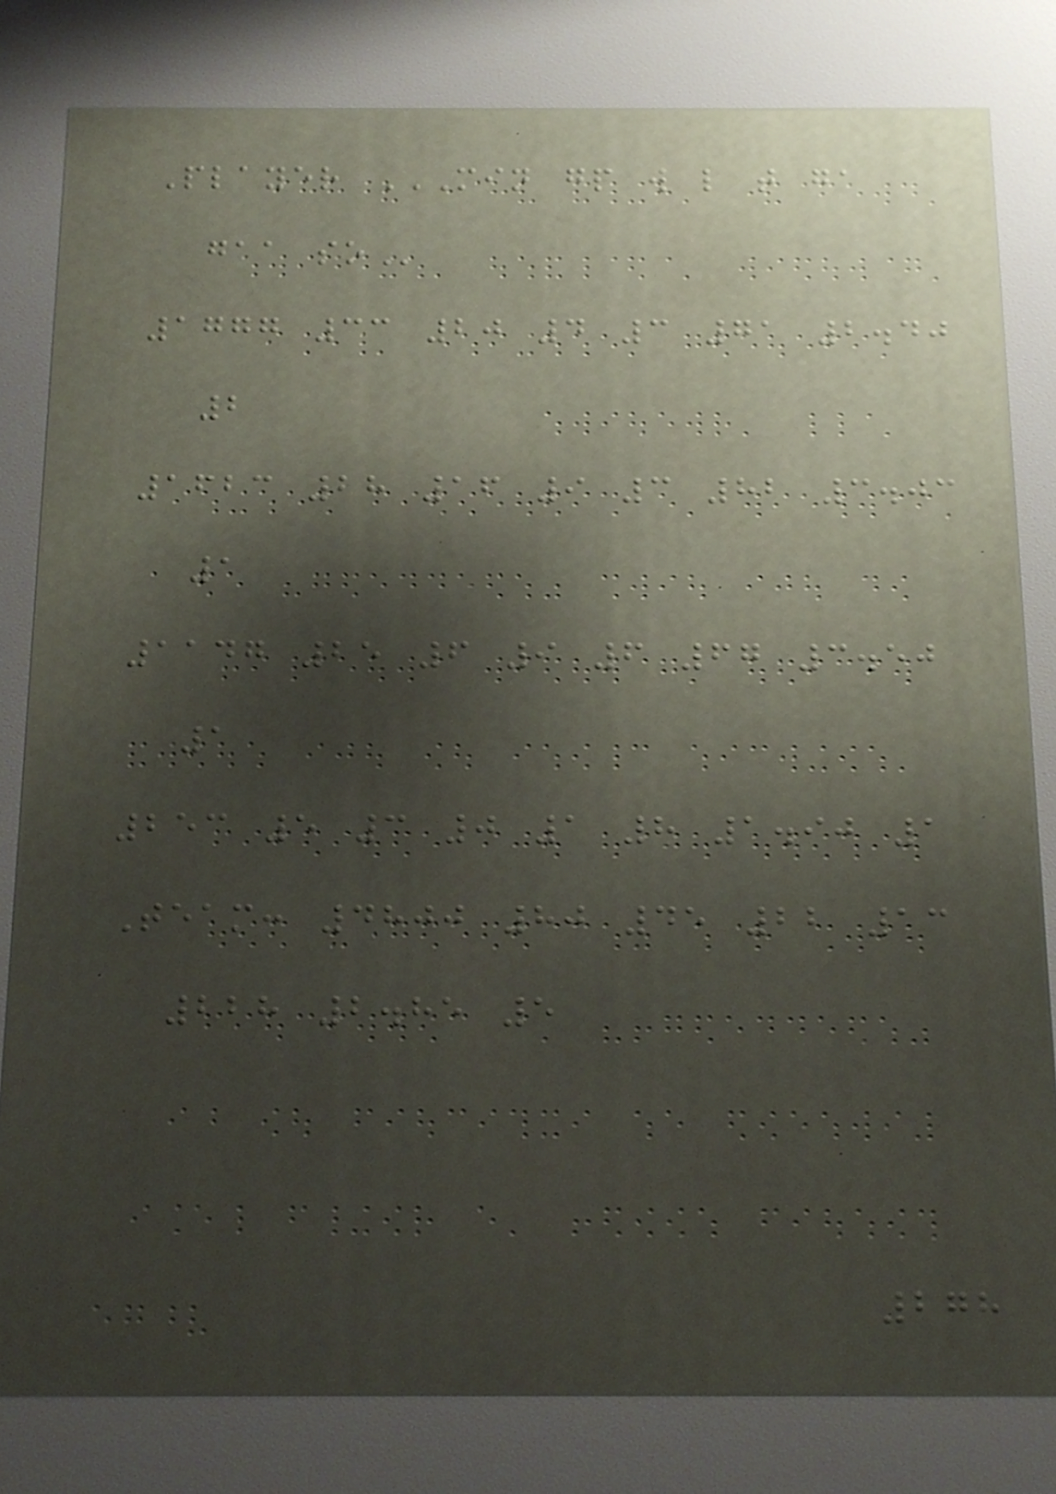Player MIN GP W L T GA
GAA SO
1777 33 20 4 3 71 2.40
2
1623 28 16 9 3 82 3.03
1
1147 25 6 9 6 67 3.50
1
253 5 3 0 1 8 1.90 1
Team: 4800 80 45 22 13
228 2.85 5
278
